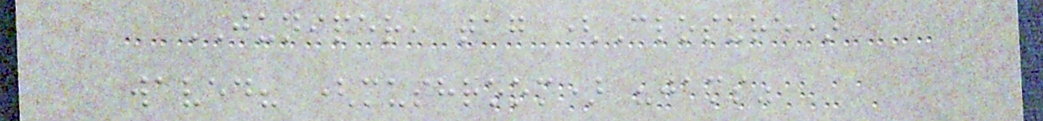JUNIPER, tag (Closure)
waved? (mushroom) "jams"
